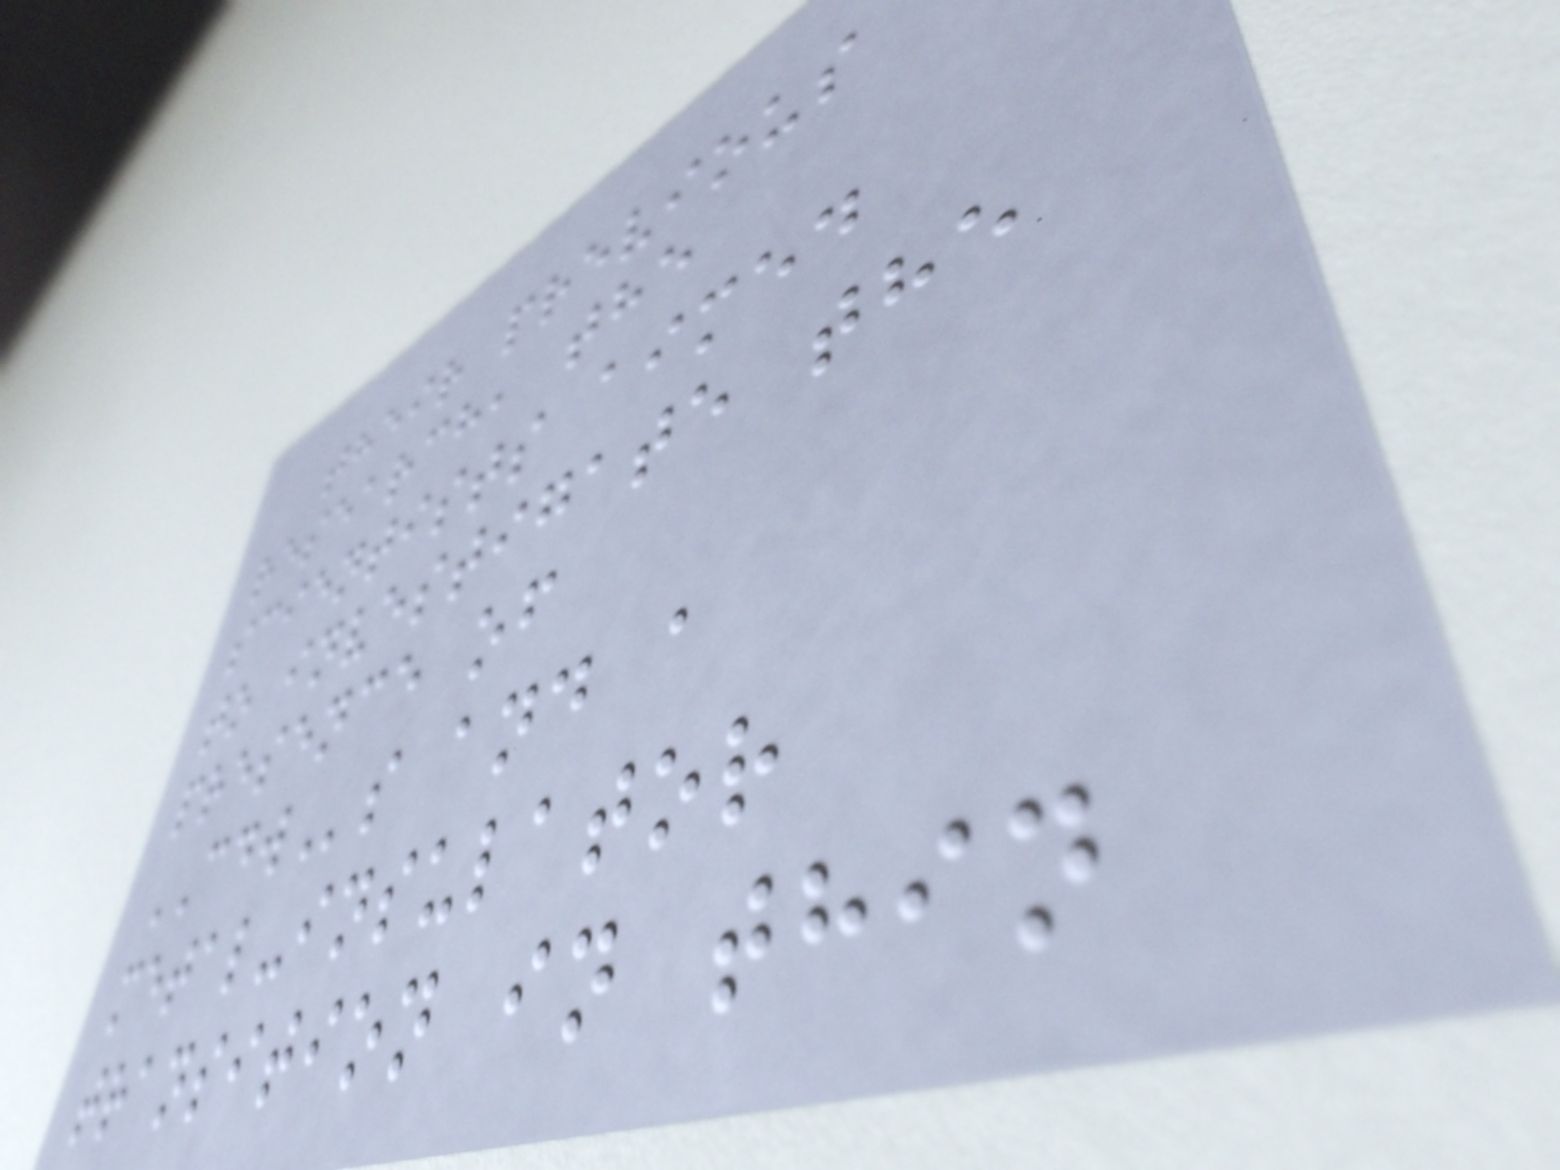their previous
research, the
scientists aimed
to investigate the
presence of
CDWs and a
metal-insulator
transition in thin
